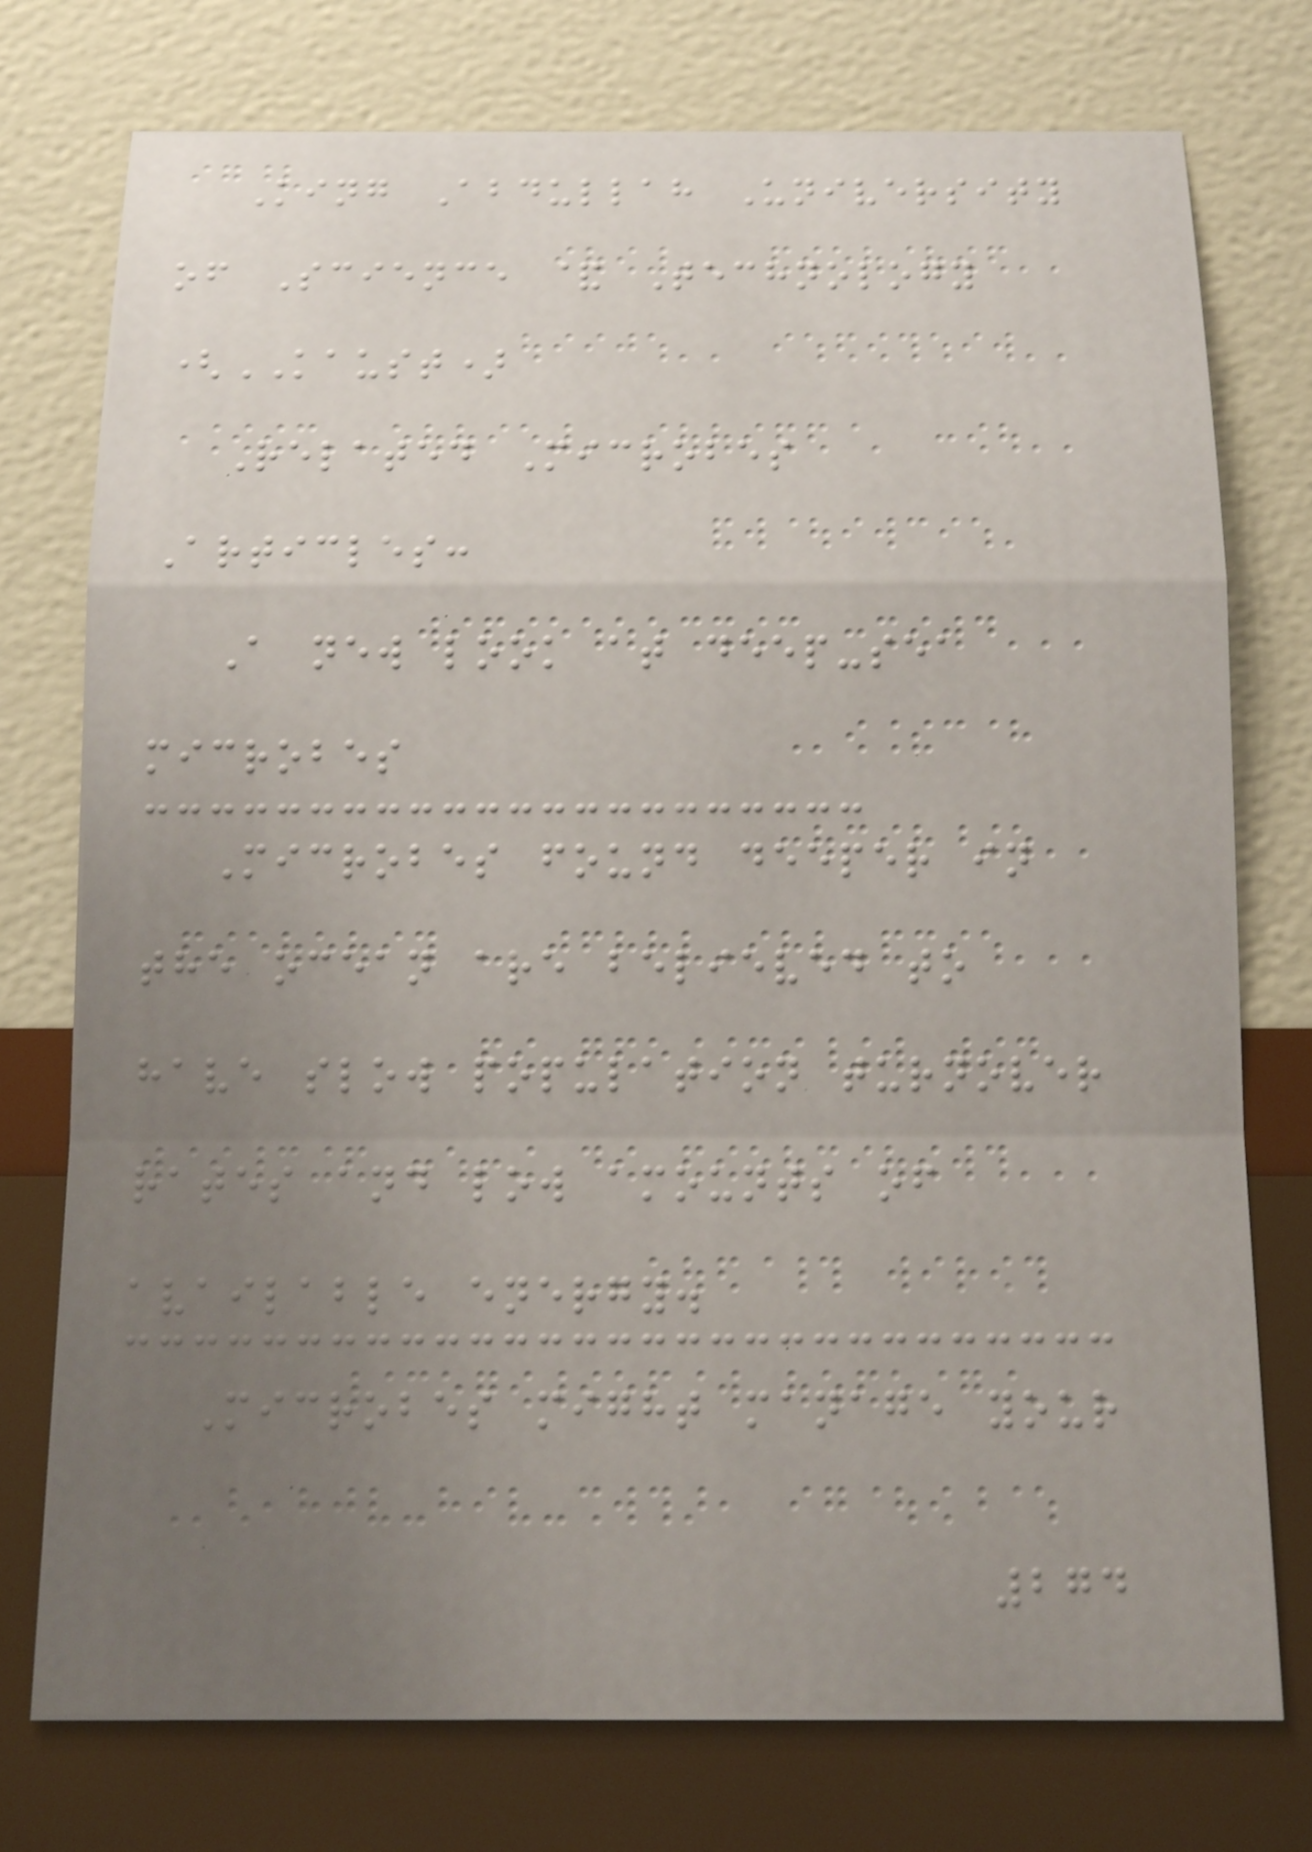King Abdullah University
of Science & Technology
(KAUST)
Related Microbes
Articles:
A new look at deep-sea
microbes
Microbes found deeper in
the ocean are believed to
have slow population turnover
rates and low amounts of
available energy.
Microbes might manage your
274
